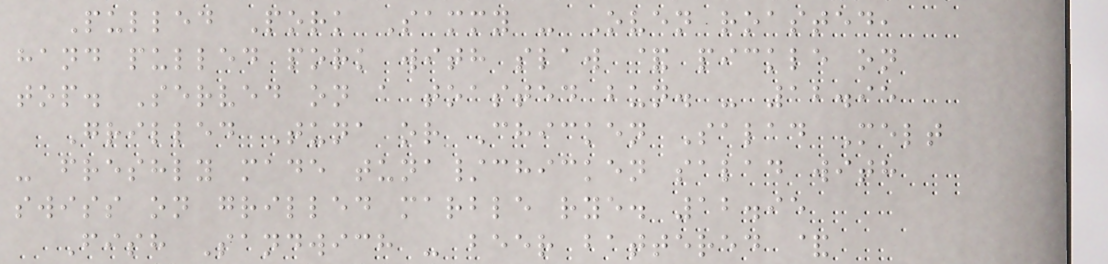Pulled Pork Sammy - Oven roasted,
hand pulled pork with slaw & pickle on
top. Served on a toasted bun. - 12.95
Grilled Tuna or Chicken Salad Melt
- freshly made tuna/chicken salad with
swiss on grilled marble rye. 12.95
Fish Sandwich - beer battered &
